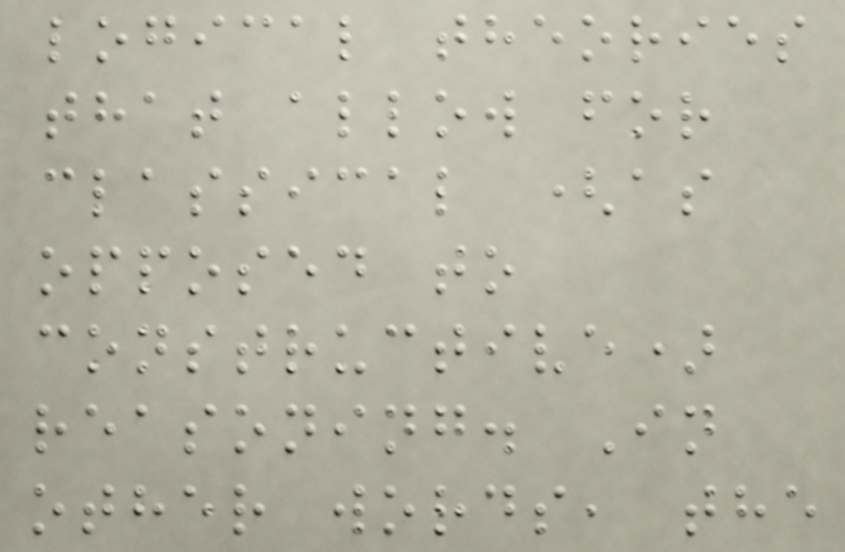logical theories
that allow for
classical (as
opposed to
constructive)
reasoning. In
other words, the
